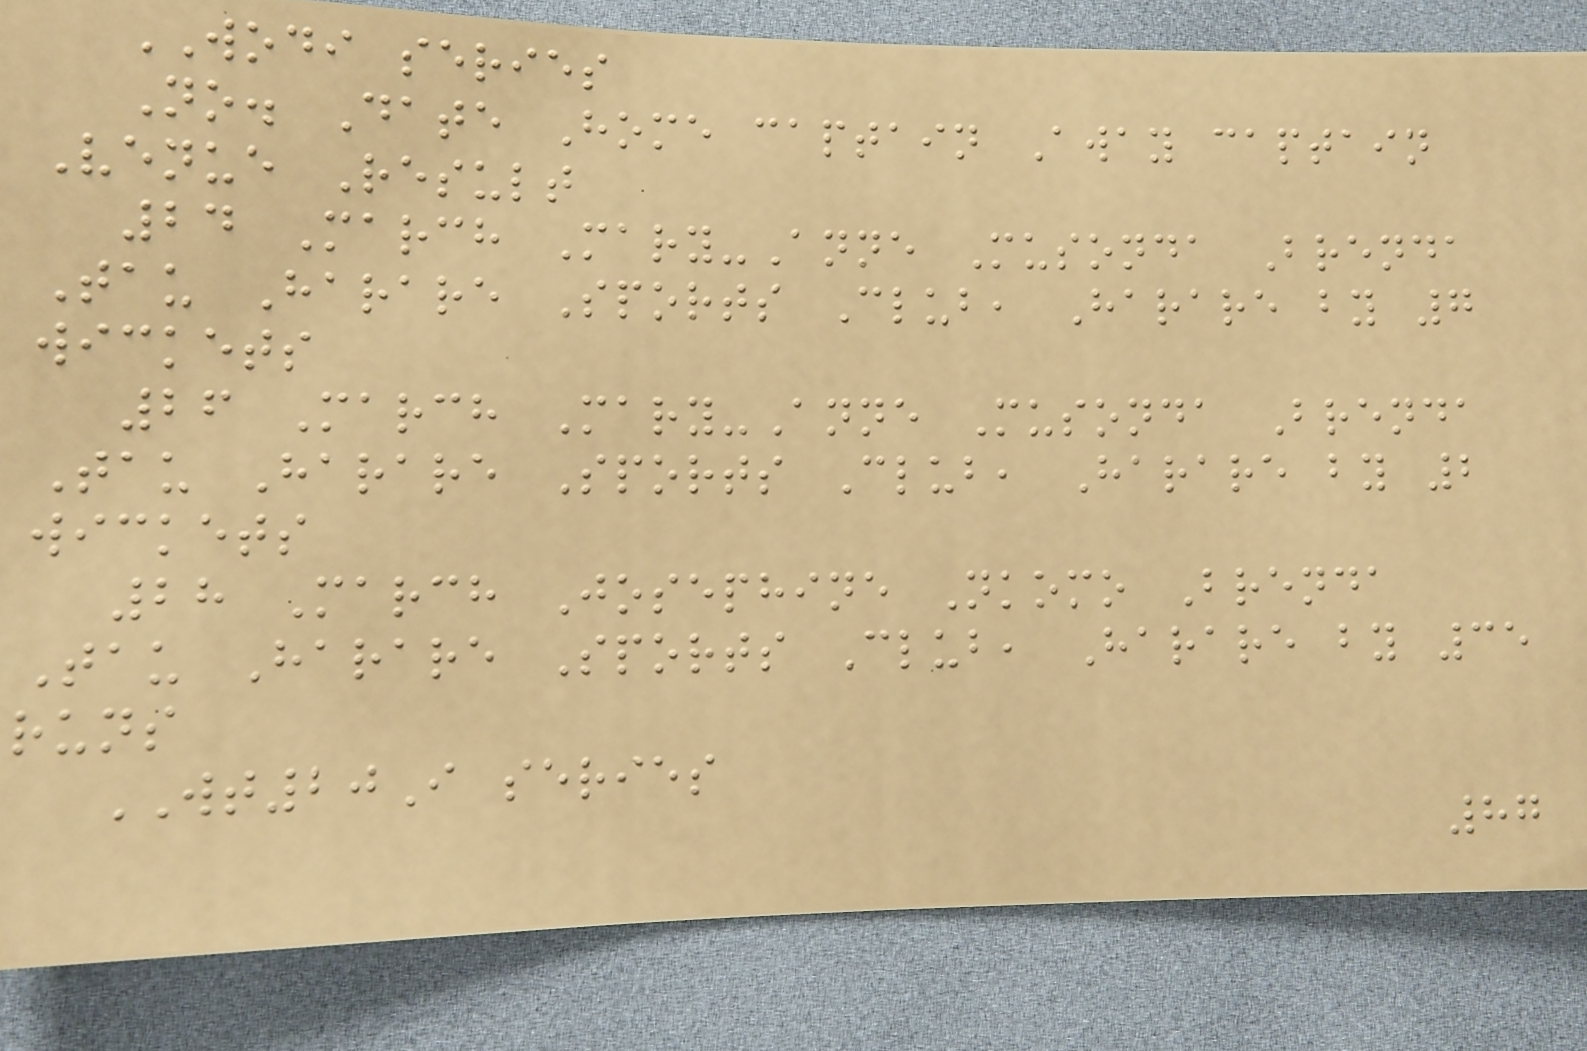WODI series
No. Date Home captain Away captain
Venue Result
24 March Mary-Anne Musonda Brenda
Tau Harare Sports Club, Harare by 7
wickets
26 March Mary-Anne Musonda Brenda
Tau Harare Sports Club, Harare by 2
wickets
28 March Josephine Nkomo Brenda
Tau Harare Sports Club, Harare by 35
runs
WT20I series
87
